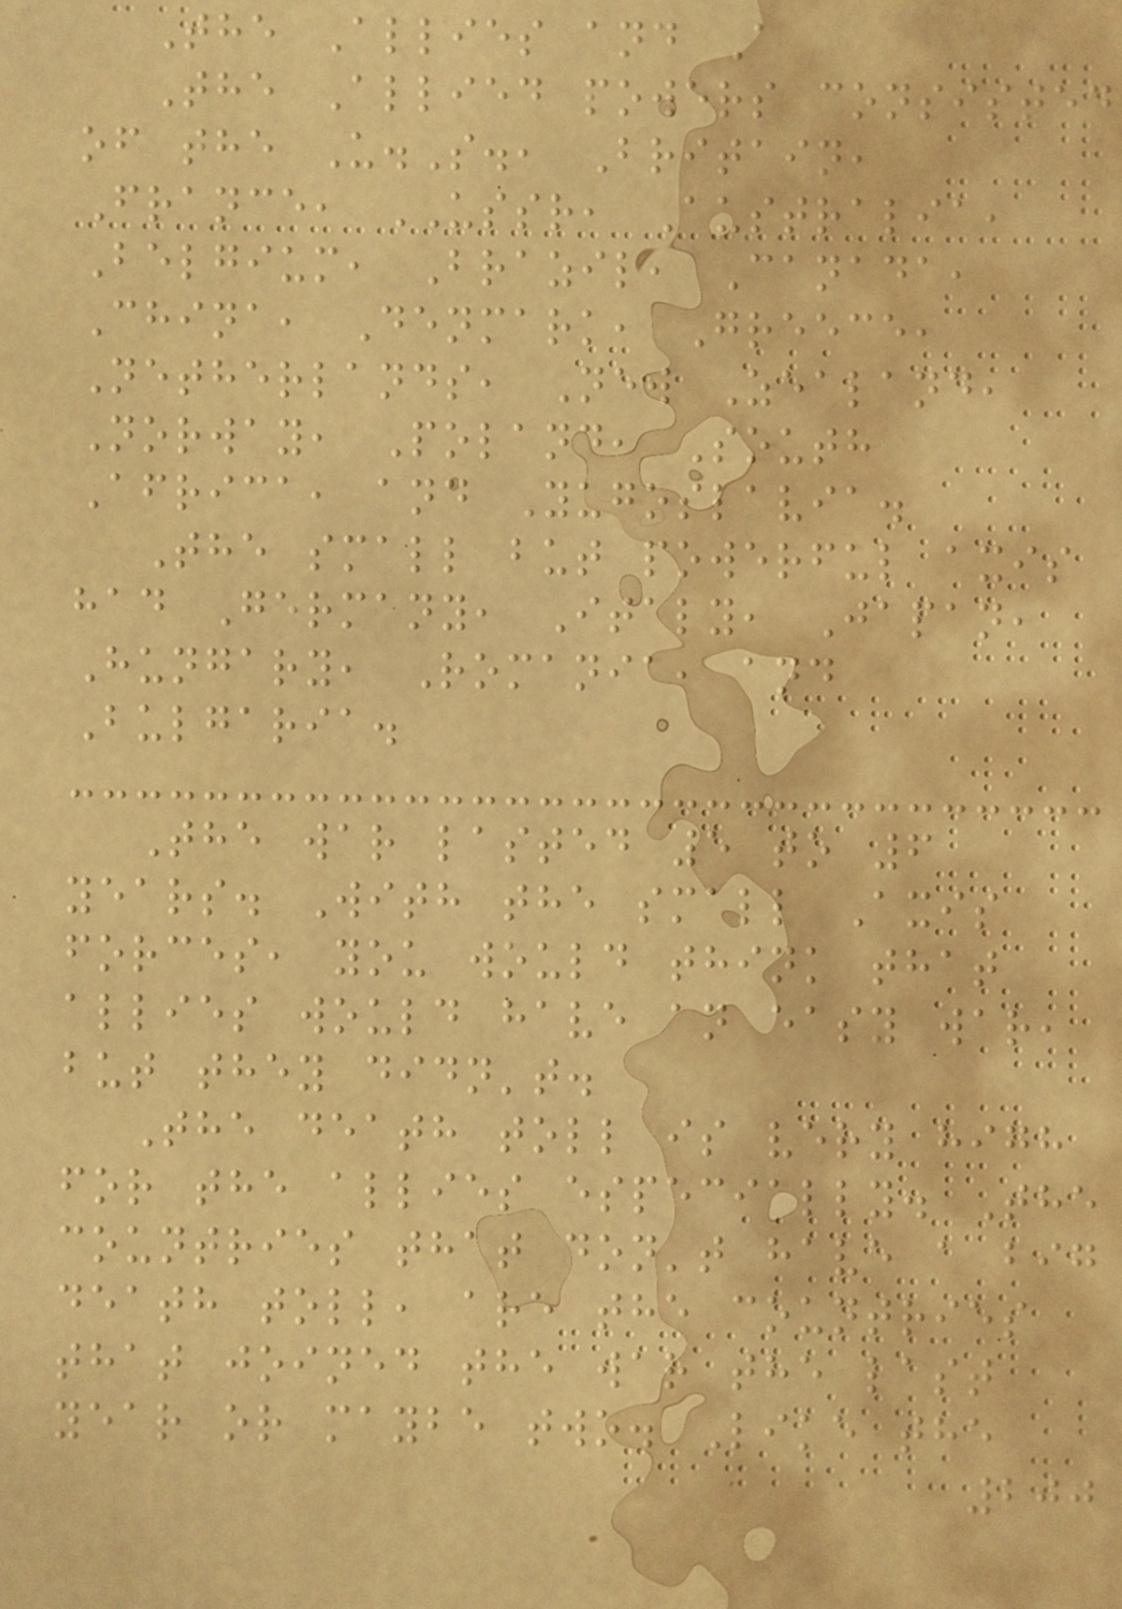The Allies and A
The Allied powers consisted
of the U.S., Britain,
France, USSR, Australia,
Belgium, Brazil, Canada,
China, Denmark, Greece,
Netherlands, New Zealand,
Norway, Poland, South
Africa, and Yugoslavia.
The small but powerful axis
had Germany, Italy, Japan,
Hungary, Romania, and
Bulgaria.
The war lasted 5 to 6
years. With the small Axis
forces, you would think that
allies would have an easy war,
but they didn't.
The death toll is very high
for the allies especially. The
countries that don't have a big
death toll, are the countries
that joined the war the last
year or maybe two. Like the
200
